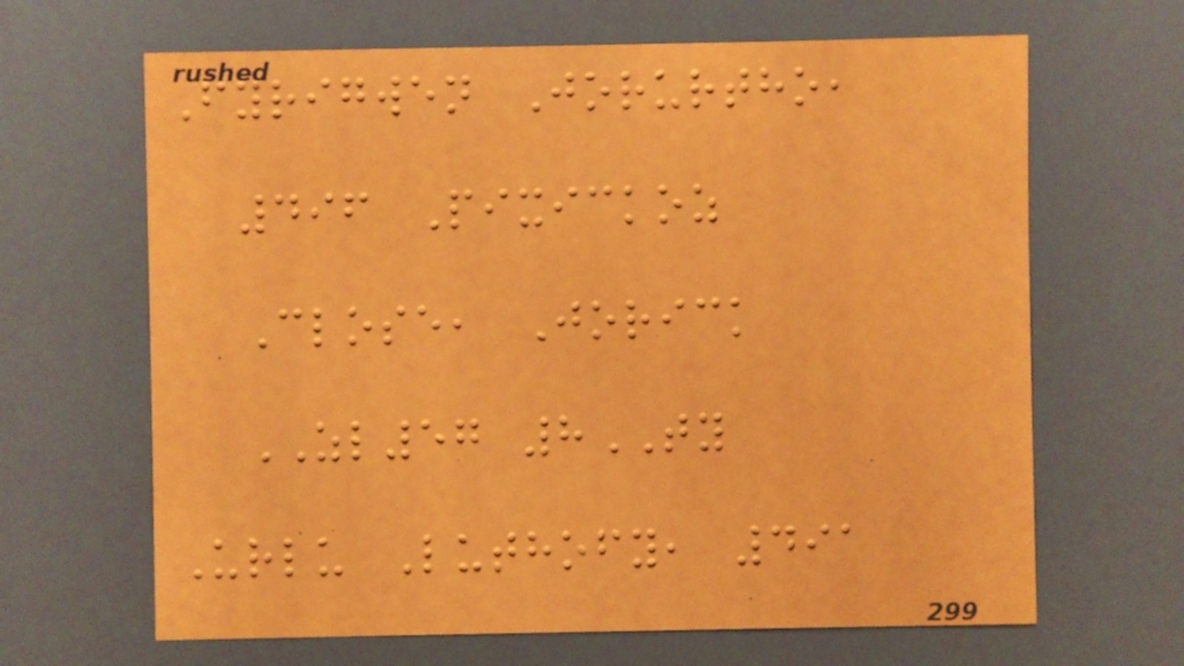Fyrigwen Jorurtho,
496 Pixickoz
Close, Jorick
ZL57 8TY
Urlu Luthofy, 491
